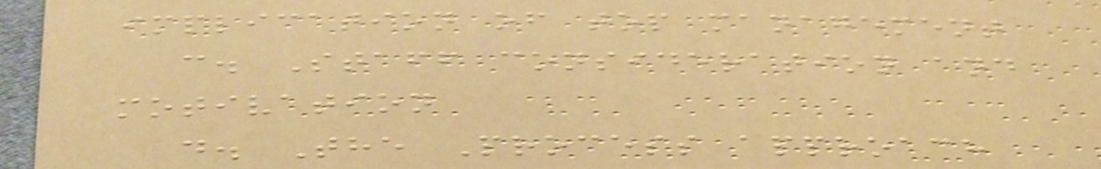implication of top management
c. Staff consideration and
motivation
d. The Process approach
